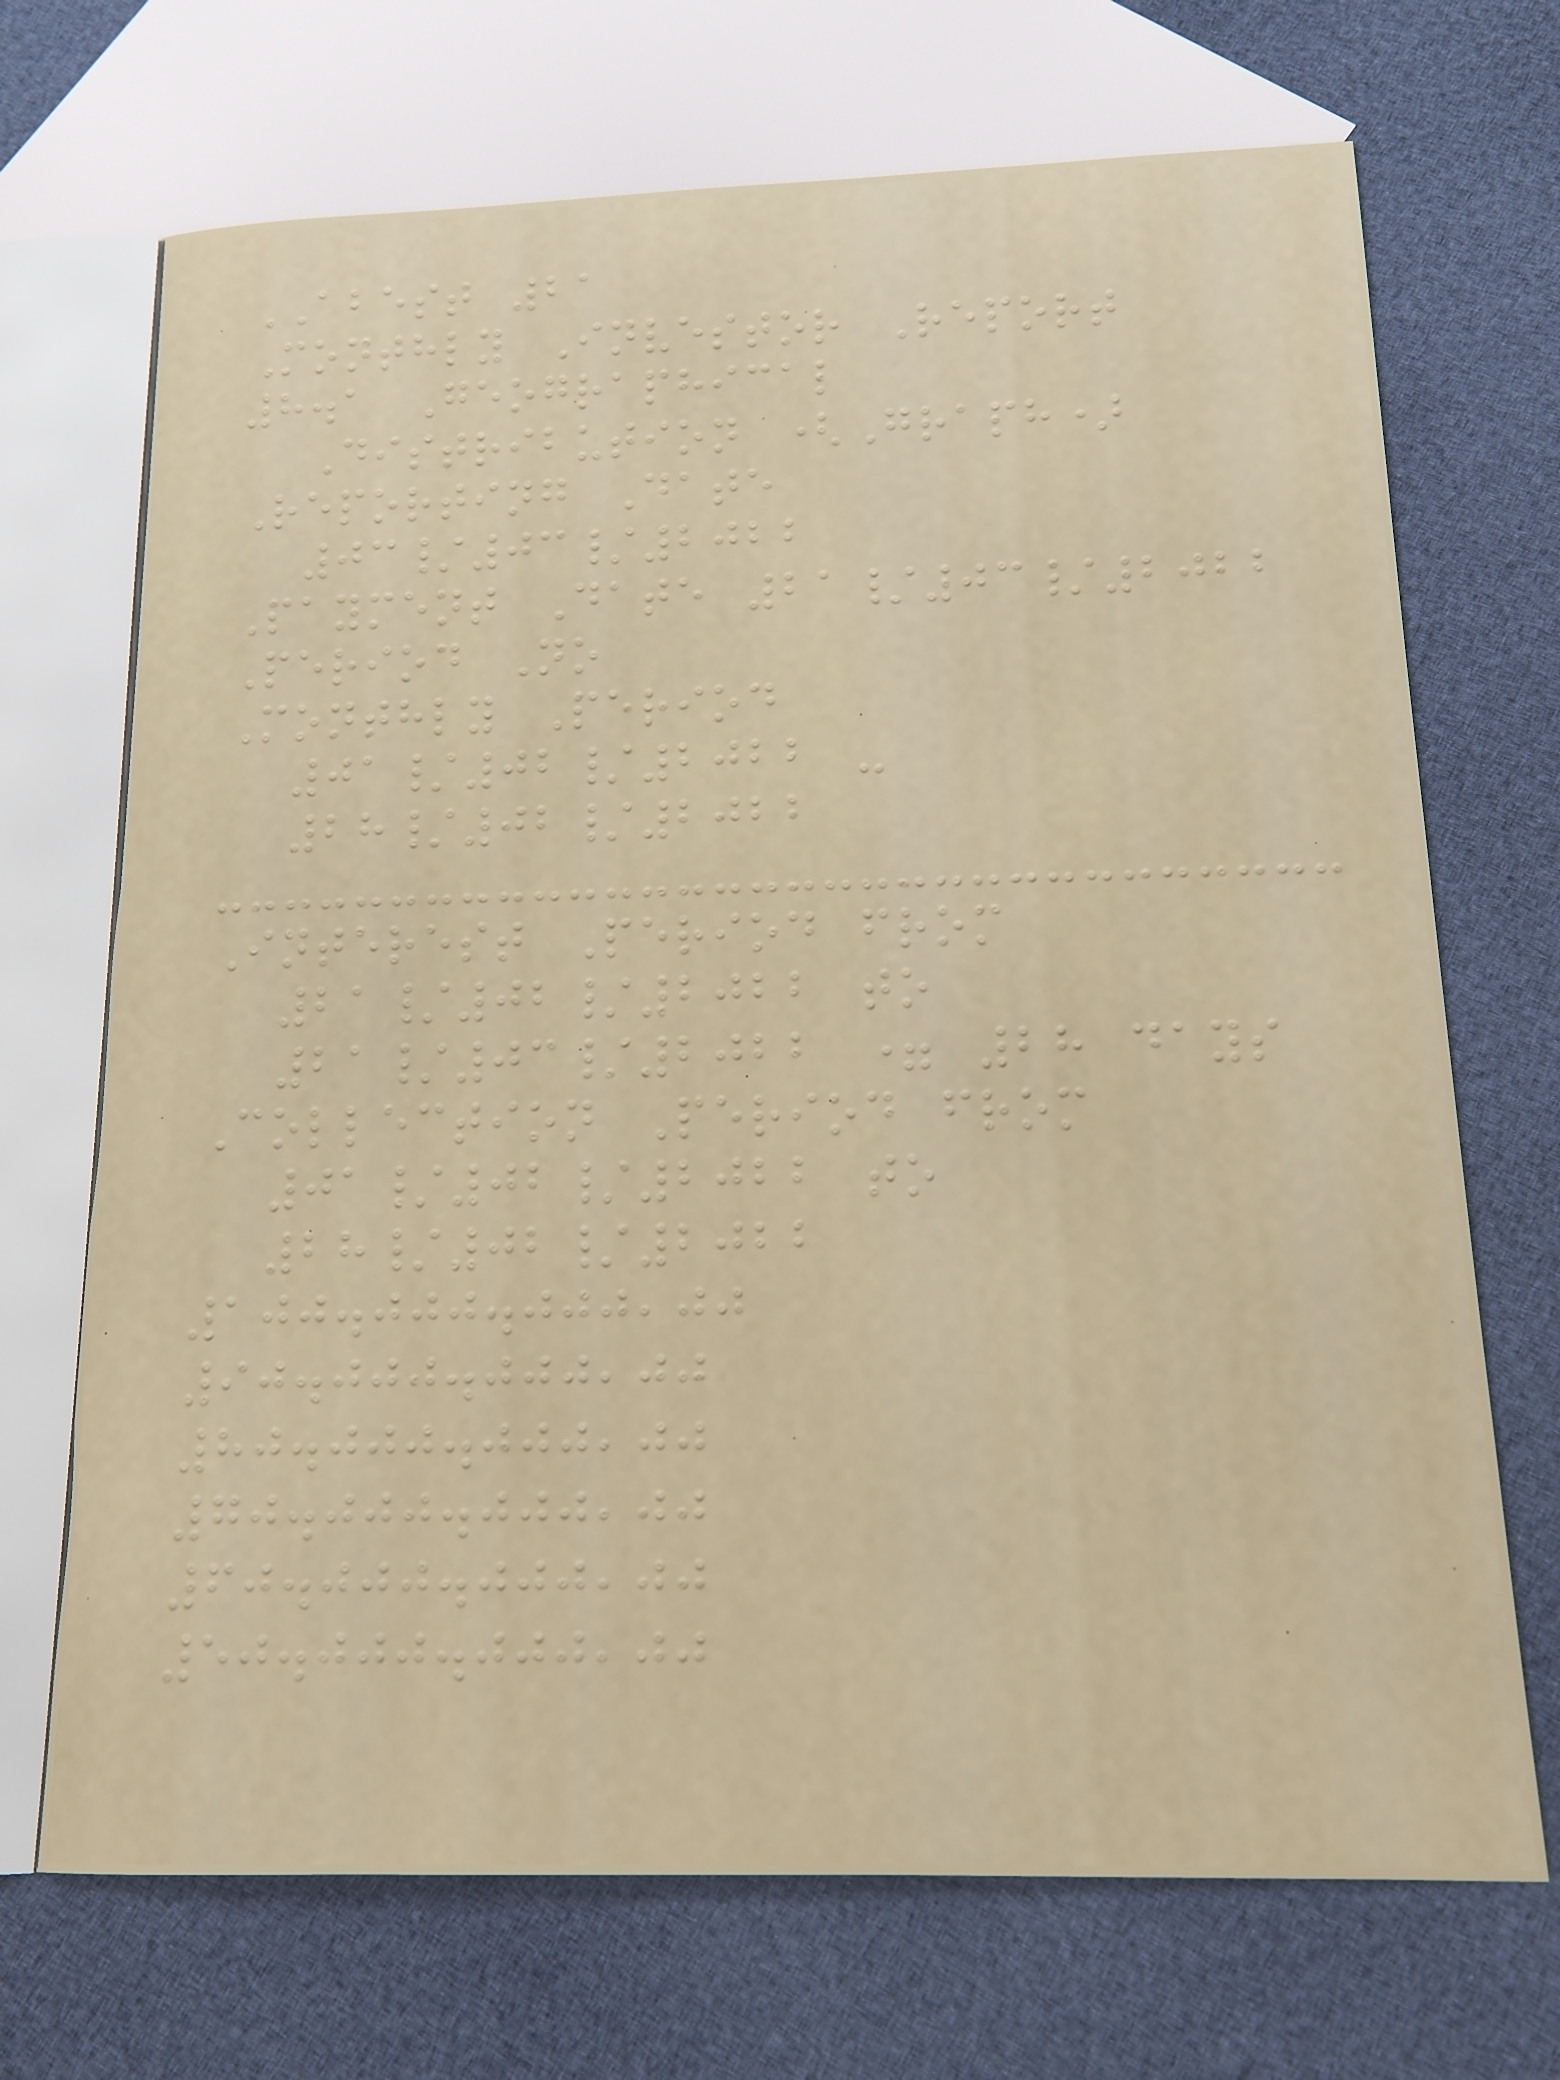ABEST 21
Monthly Investor Report
8.1 Geographical
Distribution (Graph)
Reporting Date
03/03/2022
Payment Date 21/03/2022
Period No
Monthly Period
01/02/2022 -
28/02/2022
Interest Period from
21/02/2022 to
21/03/2022 = 28 days
Collection Period from
01/02/2022 to
28/02/2022
100.000.000,00
90.000.000,00
80.000.000,00
70.000.000,00
60.000.000,00
50.000.000,00
